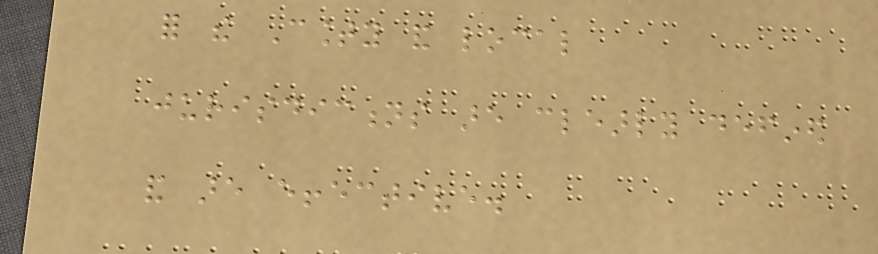for the County and local
jurisdictions are clearly defined
and are effective.
